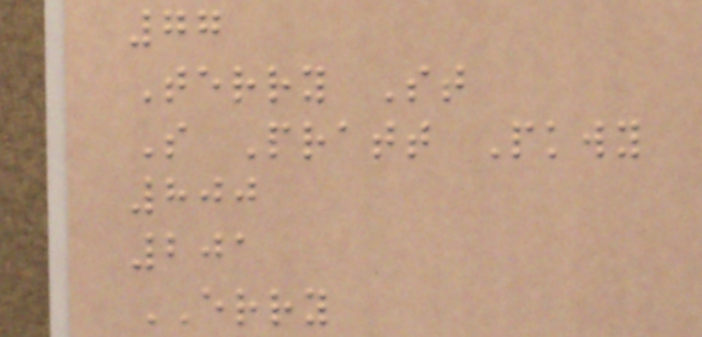77
Terry St
S Pratt Pkwy
800
201
ERRY
